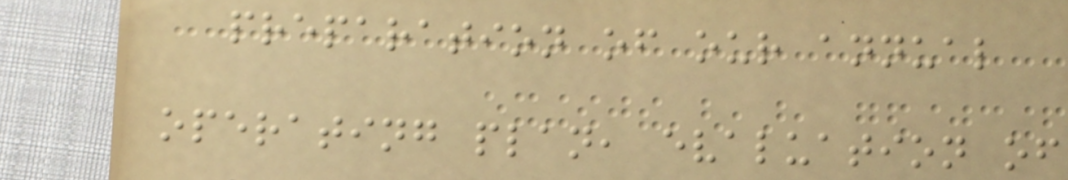preparation of our annual
operating plan, evaluation of
